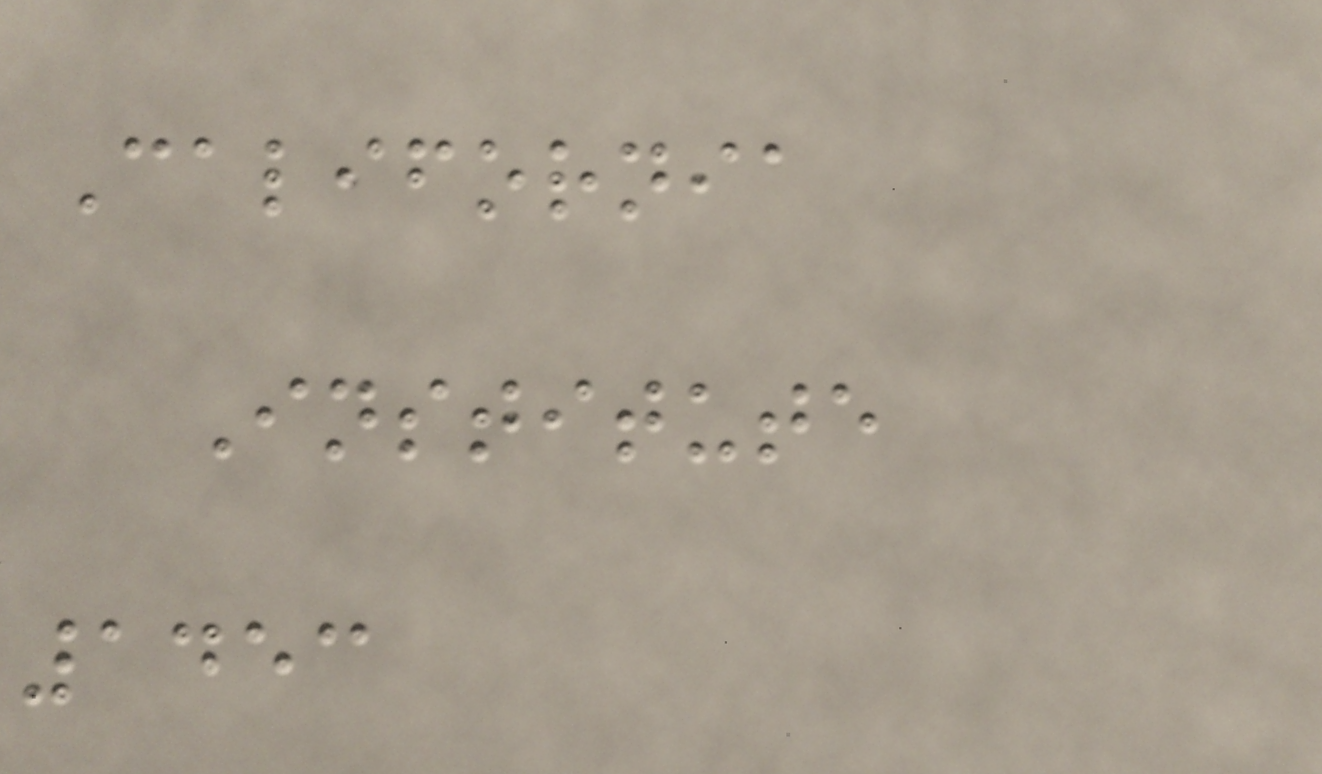California
Institute
1453
